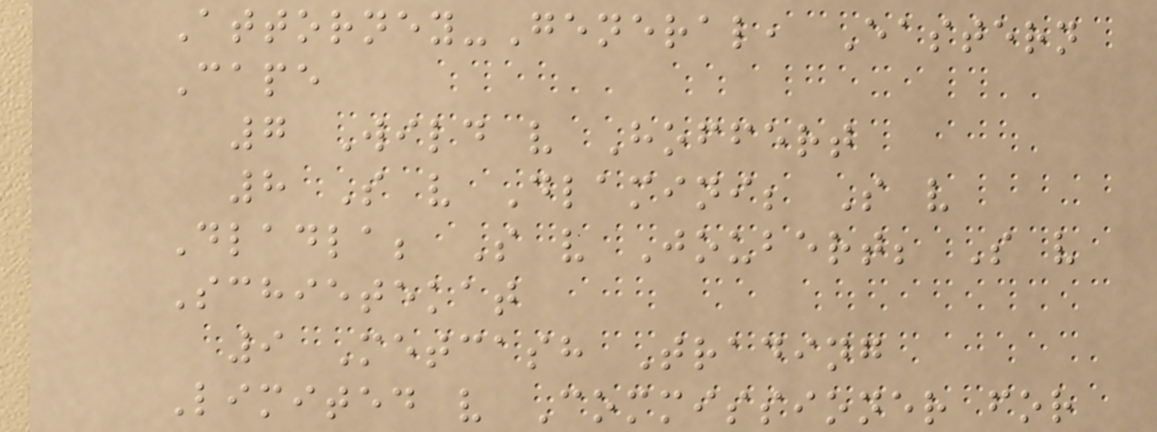Attorney-General, Eastern
Cape
7 Wild v Hoffert
8 S v Dlamini; S v
Dladla; S v Joubert; S v
Schietekat
9 Metcash Trading
Limited v Commissioner for
